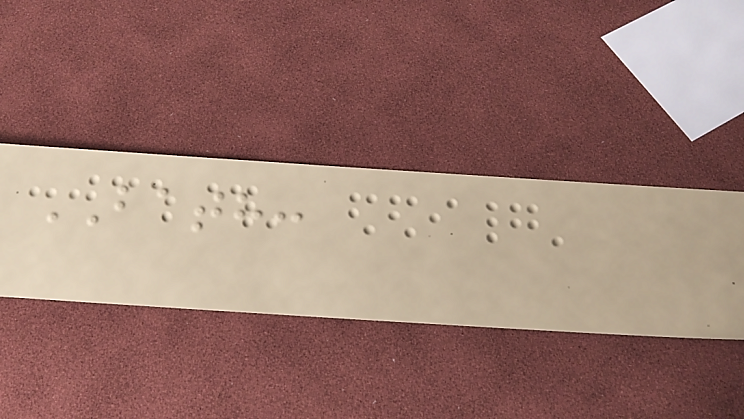BATH:
